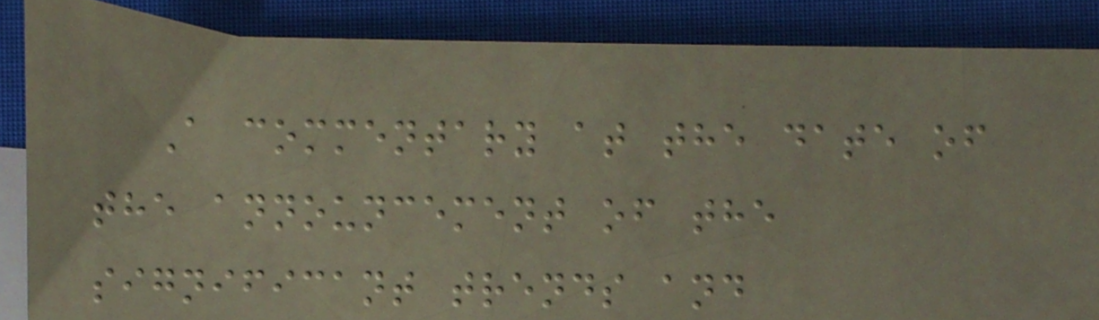A commentary at the date of
the announcement of the
significant trends and
